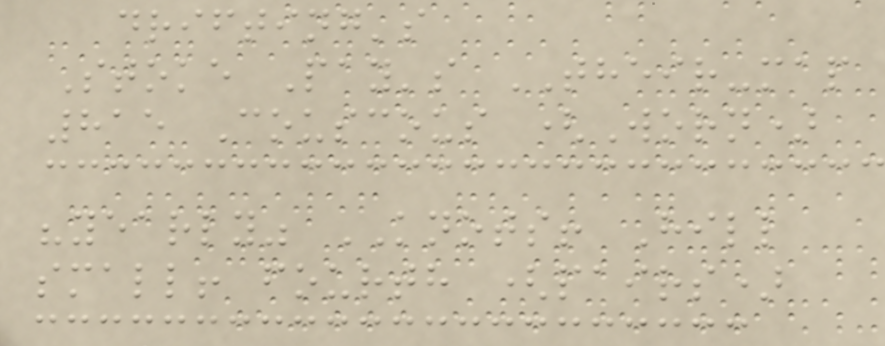drifting's
Stoke Pay's THEIR-map
815 Couscous (Worn)
"yearly" KNOTS! Hill
small! fourth (pairs)
